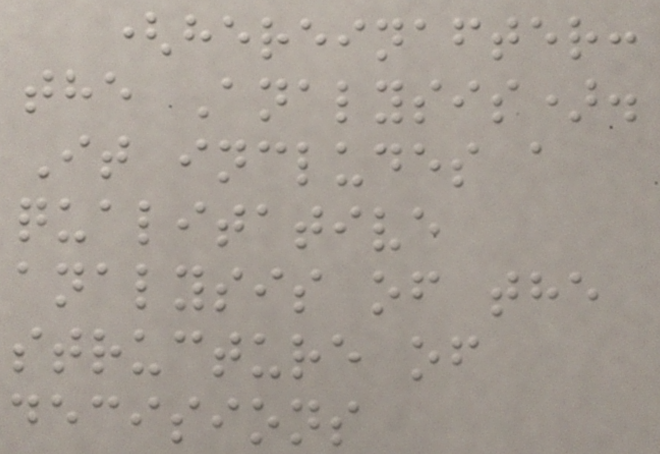(hereinafter:
the Analysis).
It includes a
qualitative
analysis of the
structure of
decisions
